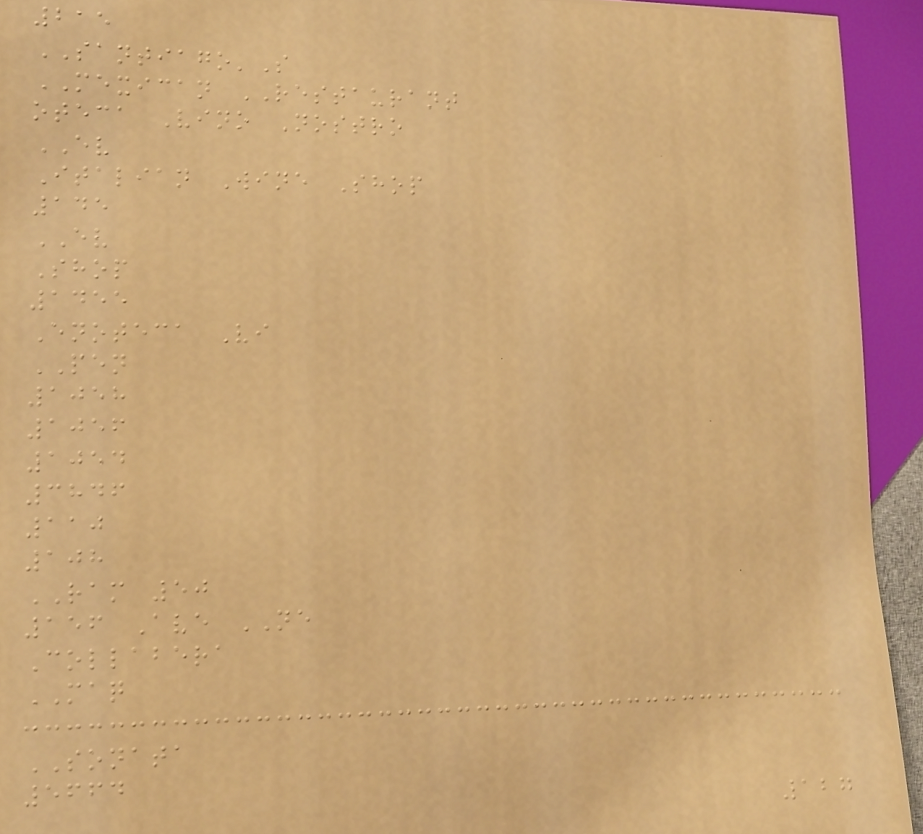215
SANTIAGO'S
MEXICAN RESTAURANT
oteca Vino Nostro
EV
Italian Wine Shop
145
EV
Shop
1455
Enoteca Vi
PEN
1058
1056
1054
3846
110
108
RAM 50
156 Ave NE
Collabera
MAQ
SONATA
5664
127
